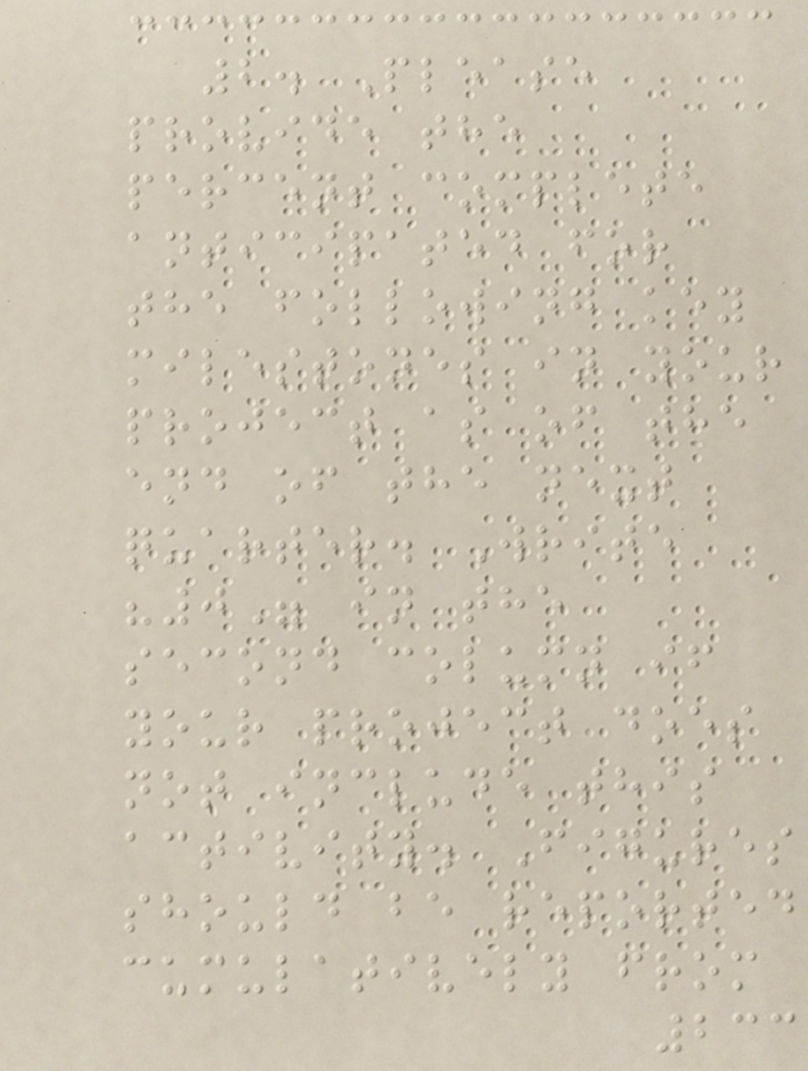2. Please
provide the
percent complete
anticipated for
the following key
milestones in your
project as of the
end of the next
quarter. Write
"0" in the
second column if
your project does
not include this
activity. Figures
should be reported
cumulatively from
233
